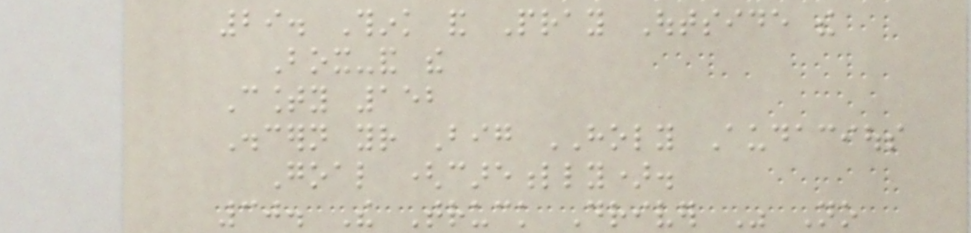29. Think and Pray Outside the
Box-and the
County 152
Discern your Big HOLY Audacious
Goal (carefully).
30. The Truck Driver Was No
